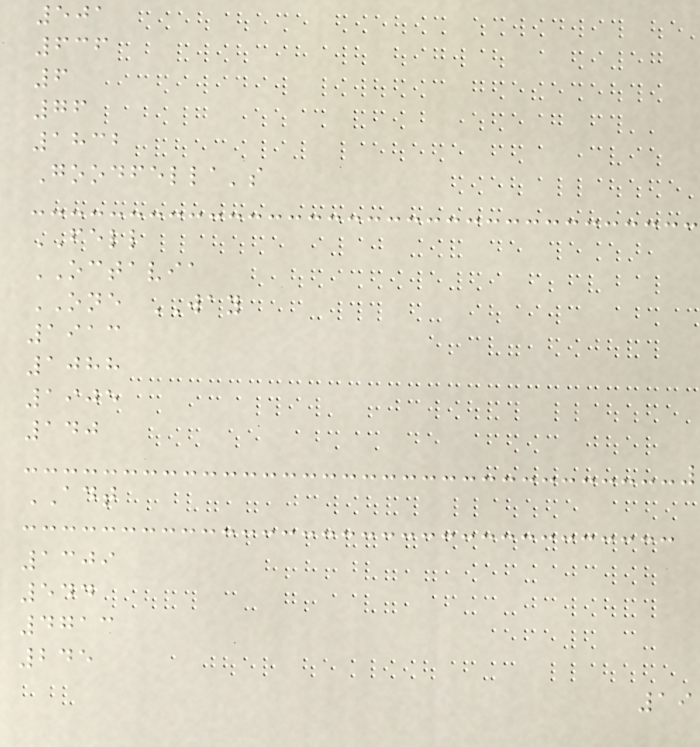501
636
6
76
1832
Goodfella's
FELL
OCTAVIA
ONE WAY
1913
1088
1905
140
ADT
1309
544
4713
245
19
